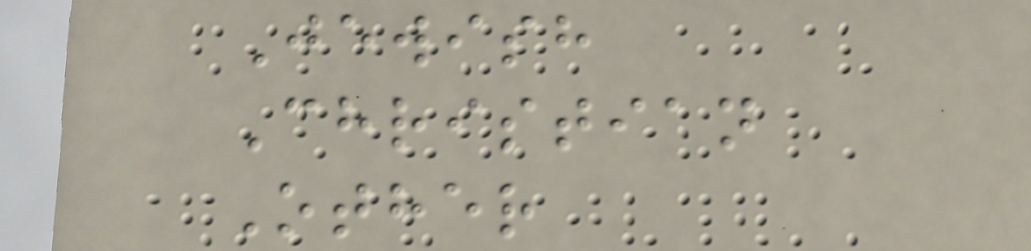Jewish
Christian
Other
